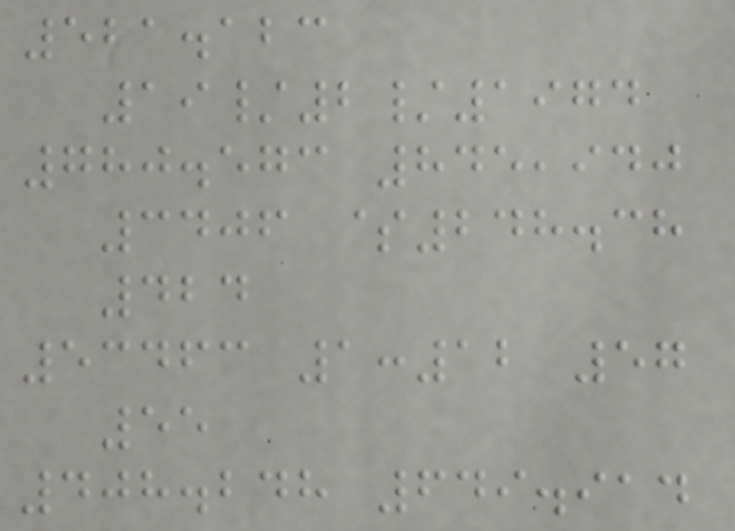521.123
19/2/1974
780.573 845,940
3406 $248.38
424
53463 1:12 57
55
408.248 649.914
